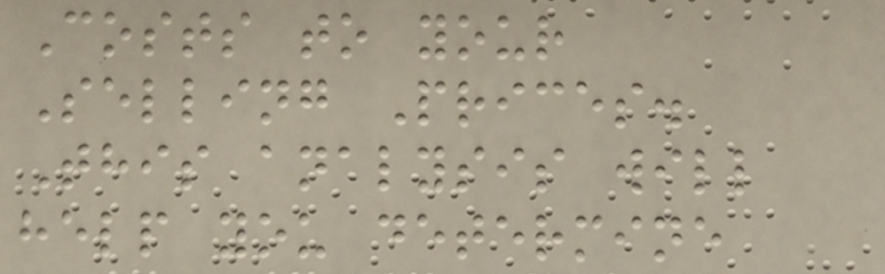Costs to your
Selling Prices.
This analysis will
help you determine
